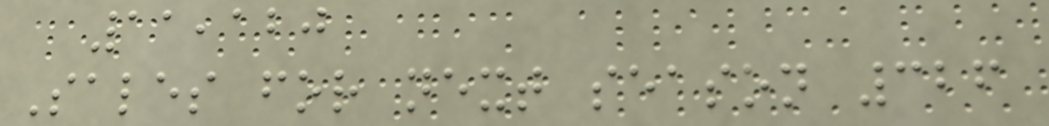11,120
Sales for next season 326
